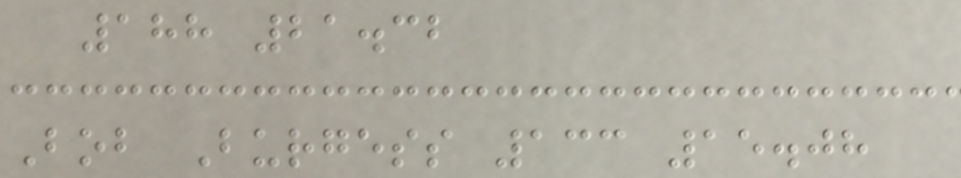188 21.32
Bob Burgess 133 15.08
